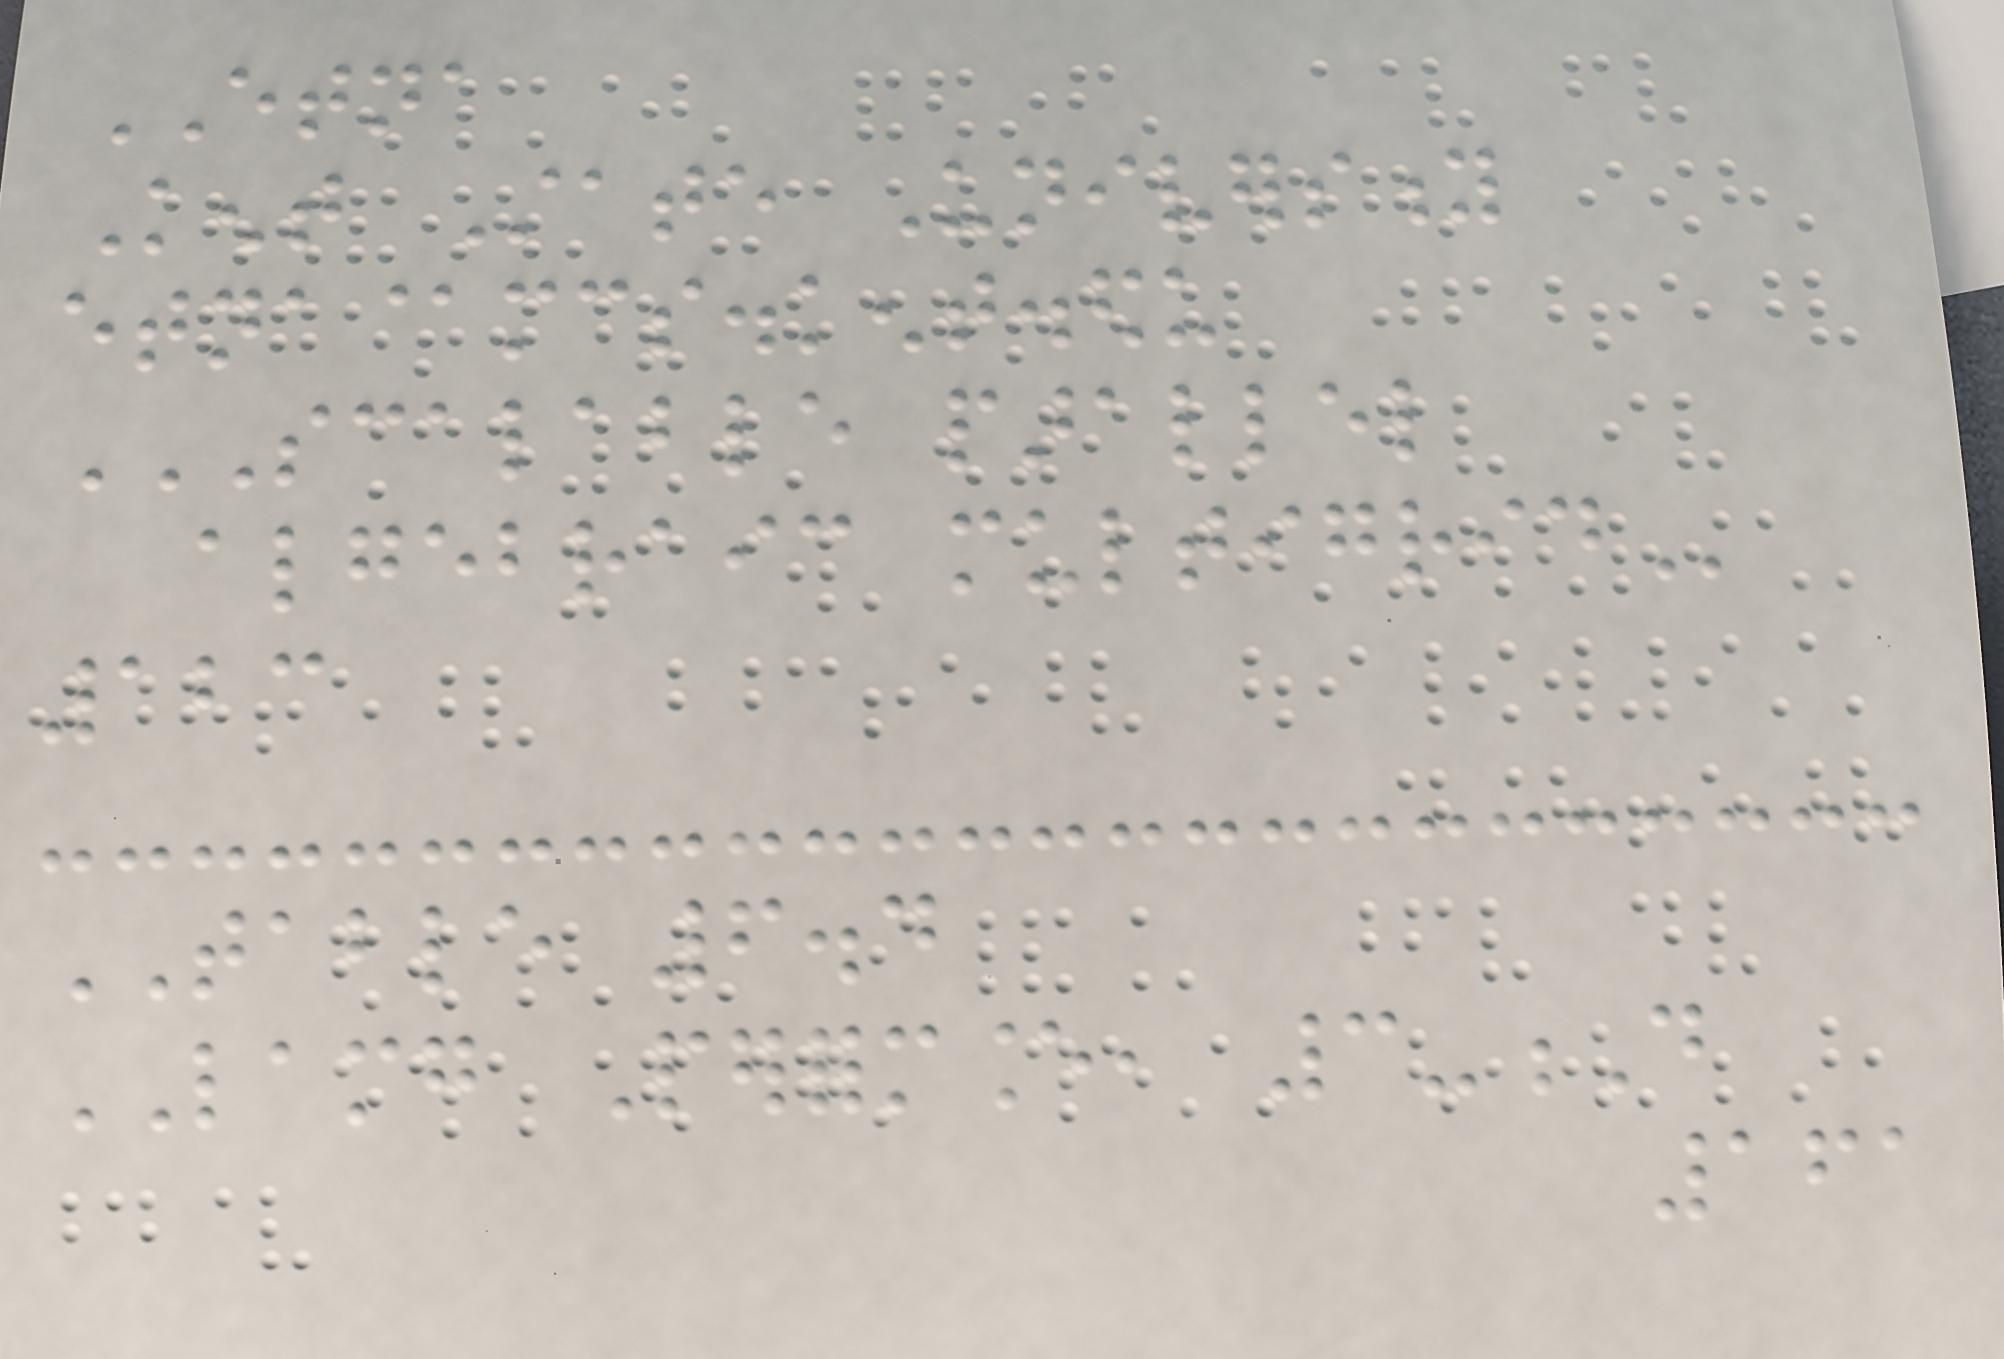ETNA
Kent State University
etna@mcs.kent.edu
SCALABLE PARALLEL
ALGEBRAIC MULTIGRID
123
TABLE 6.4
LAMG Performance, 3-D
161
